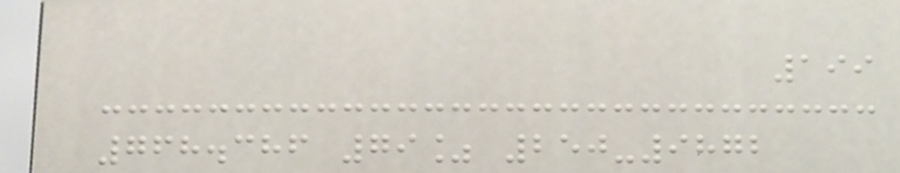199
768.386 79% 250-9872
